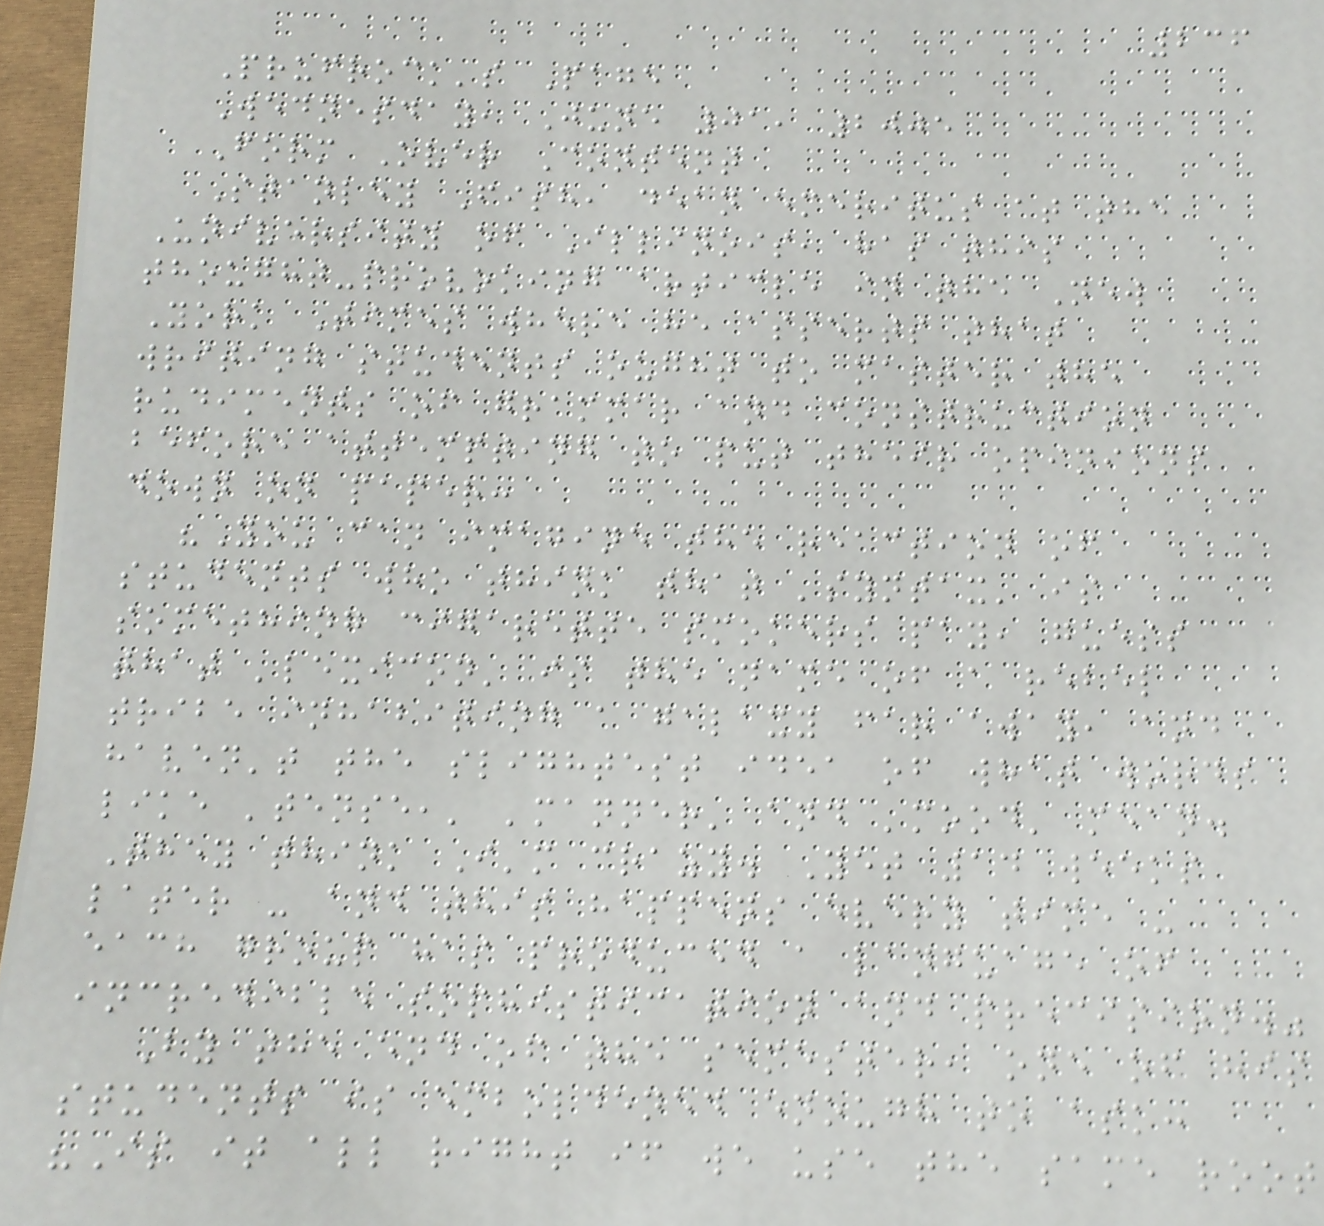236
Prufrock's Page
Wednesday, June 01, 2005
Form Over Content
Stanley Fish, dean emeritus at the
University of Illinois, has this
thought-provoking article in the New
York Times where he asserts that
writing students ought to master the
rudiments of grammar and construction
before attempting to put their opinions
down on paper:
"You can imagine the reaction of
students who think that 'syntax' is
something cigarette smokers pay, guess
that 'lexicon' is the name of a rebel
tribe inhabiting a galaxy far away, and
haven't the slightest idea of what words
like 'tense,' 'manner' and 'mood' mean.
They think I'm crazy. Yet 14 weeks
later - and this happens every time -
each group has produced a language of
incredible sophistication and precision."
By the end of the semester, one of his
students is emboldened enough to ask:
"Is it all right if we use the same root
